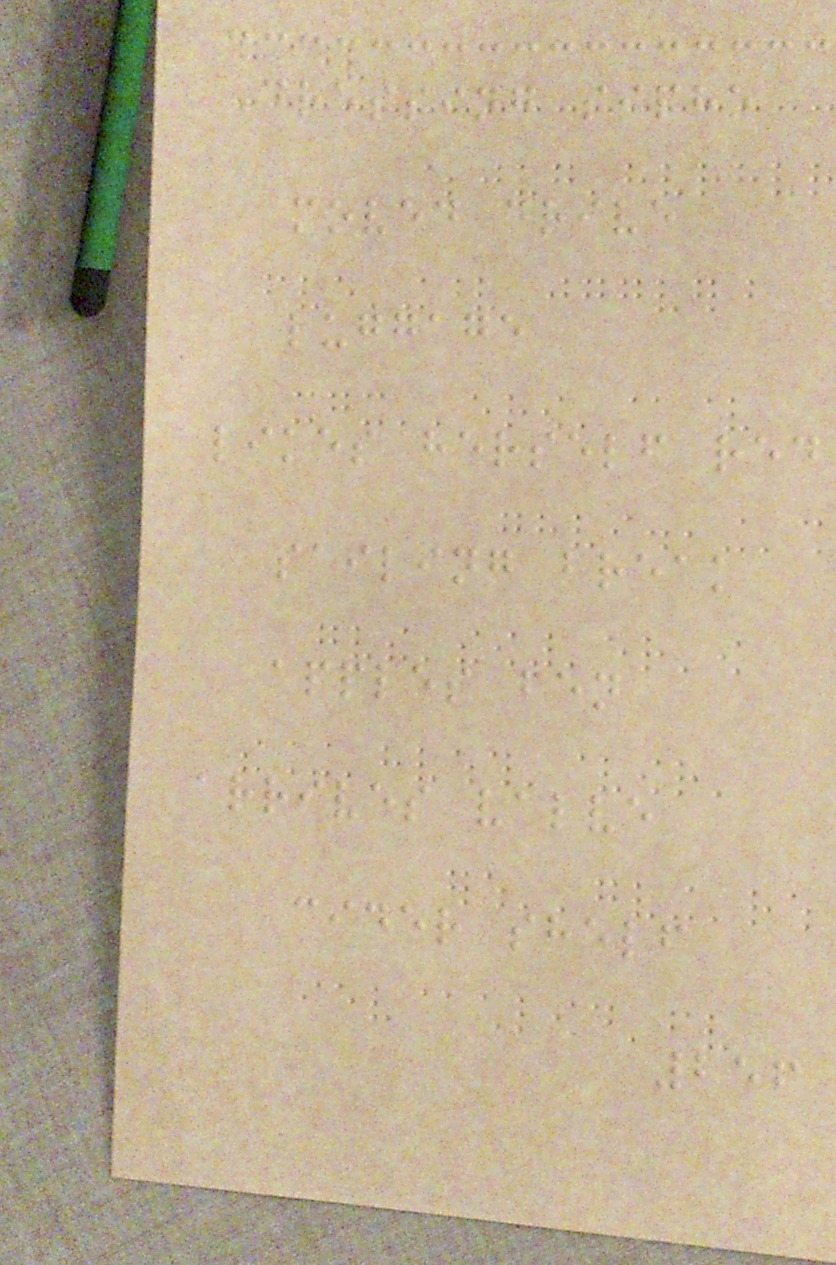Dressing sipho
moved drive
luggage
likes herself red
sailing break
apples fen
arrives valve
Cider shelf
256
